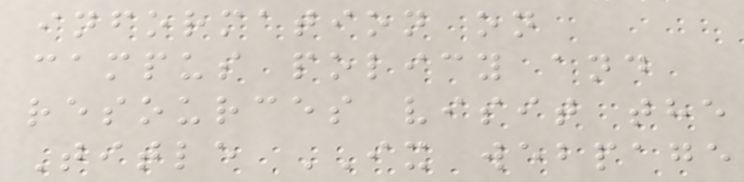information on
campus policy and
resources visit the
Title IX webpage
